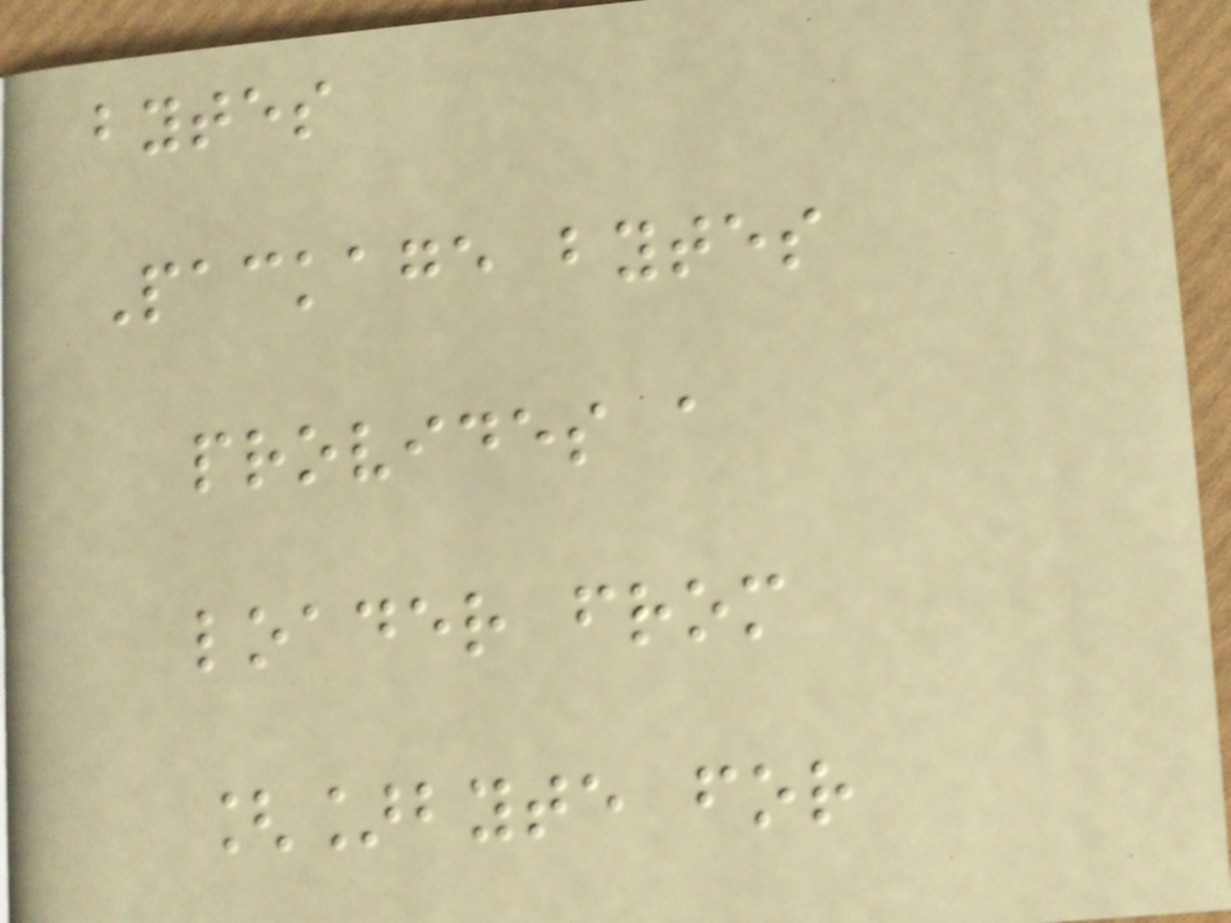bytes
Package bytes
provides a
loader from
[]byte for
